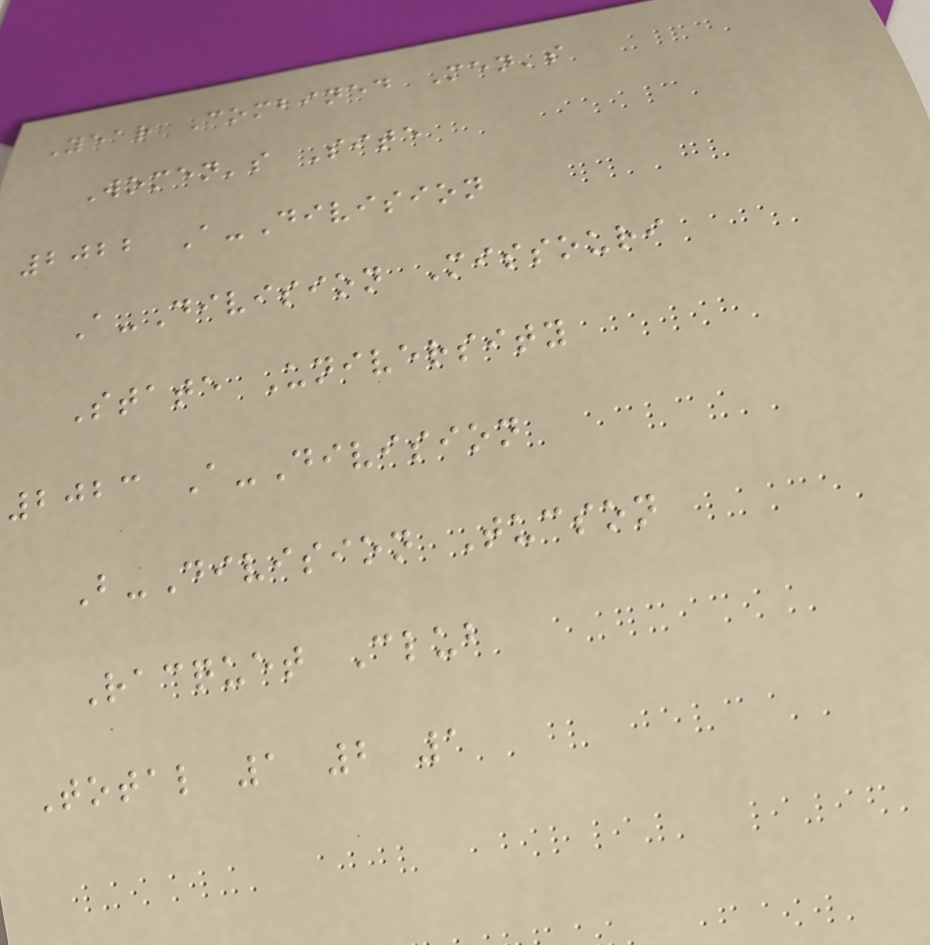Year Combined Men's
Women's Site
2022 A-Division
A-Division Missouri
State University
2023 A-Division
B-Division Tucson
Racquet Club
Total 1 2 1
